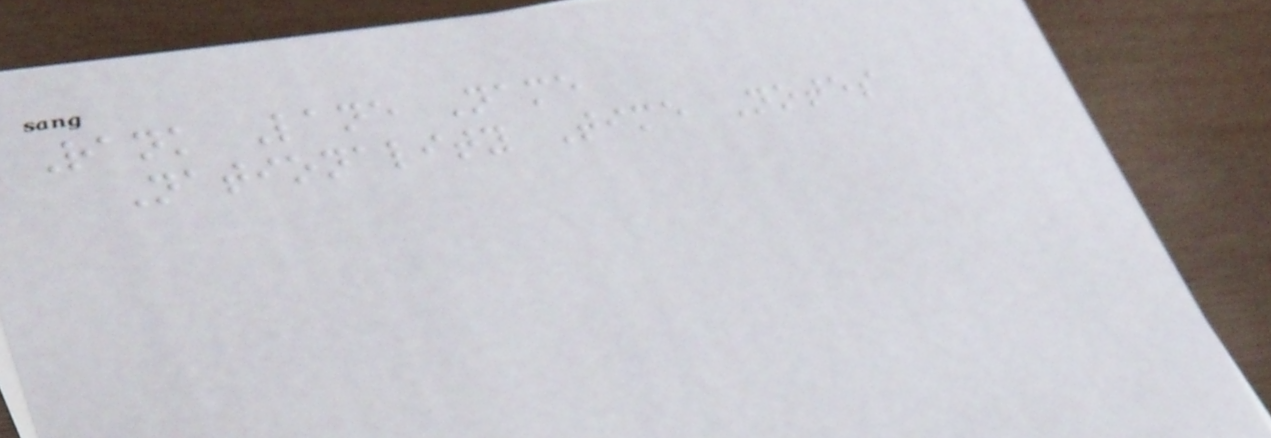Rank Lane Name
Nationality Time Notes
